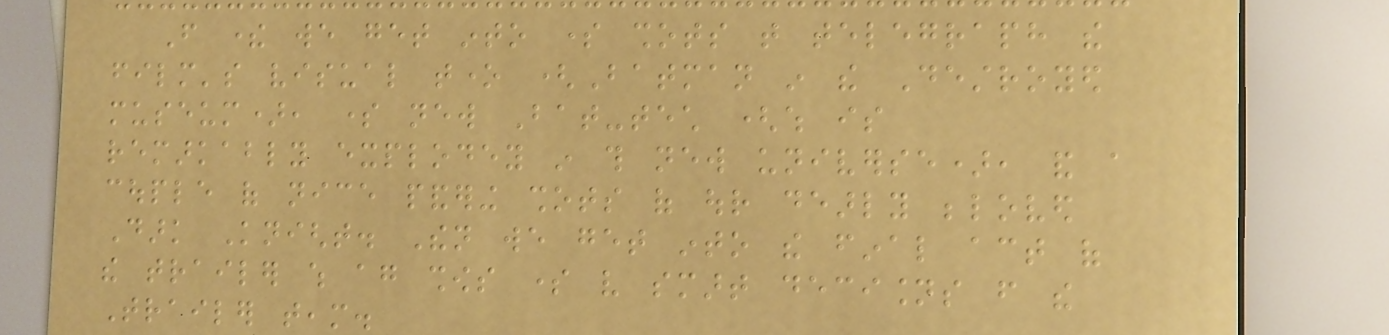From there we get into some shots that telegraph the
film's visual tone (Batman in the Destroyed
museum), some new Bat-tech (which is
remarkably explodey in this new universe), and a
couple of nice pandering shots of our dearly beloved
Dark Knight. Then we get into the final act of
the trailer which again shows some very smart decisions from the
Trailer team.
